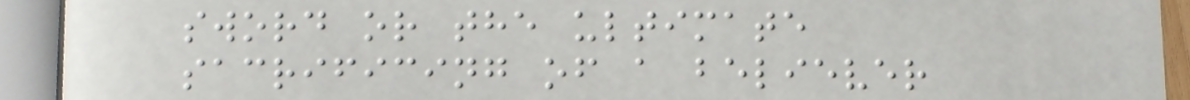sword or the ultimate
sacrificing of a believer
